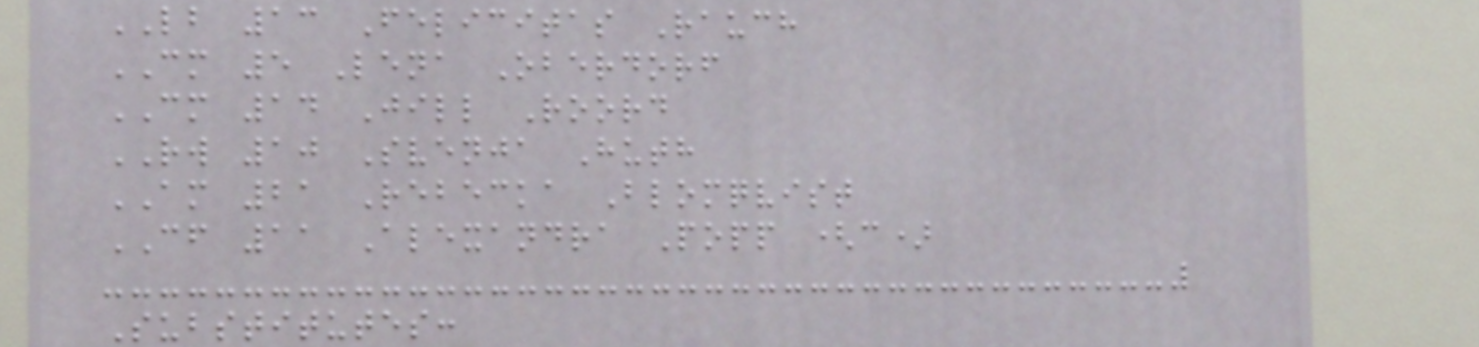LB 13 Felicitas Rauch
CM 5 Lena Oberdorf
CM 14 Jill Roord
RW 10 Svenja Huth
AM 21 Rebecka Blomqvist
CF 11 Alexandra Popp (c)
Substitutes:
